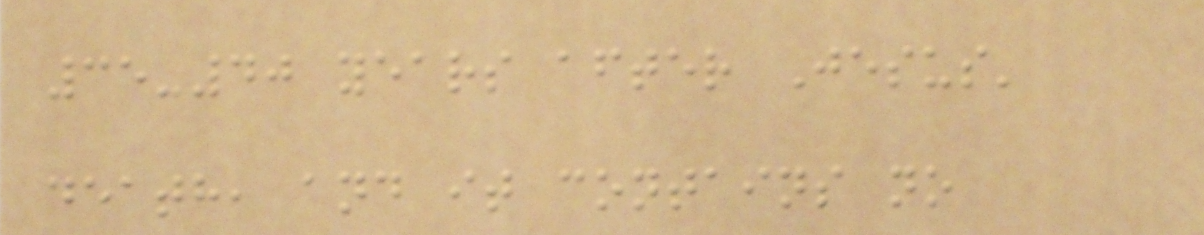35-40 years after Jesus'
death, and it contains no
